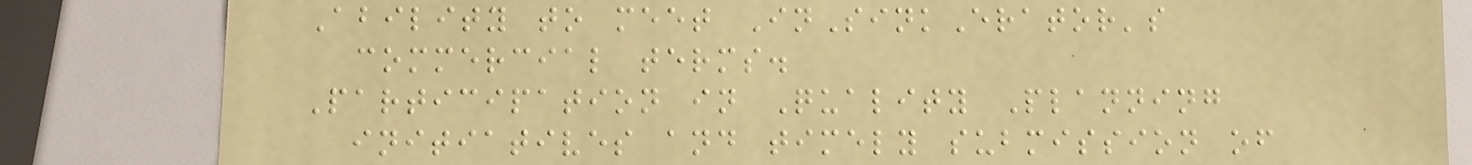Ability to meet InSinkErator's
commercial terms.
Participation in Quality Planning
initiatives and timely submission of
